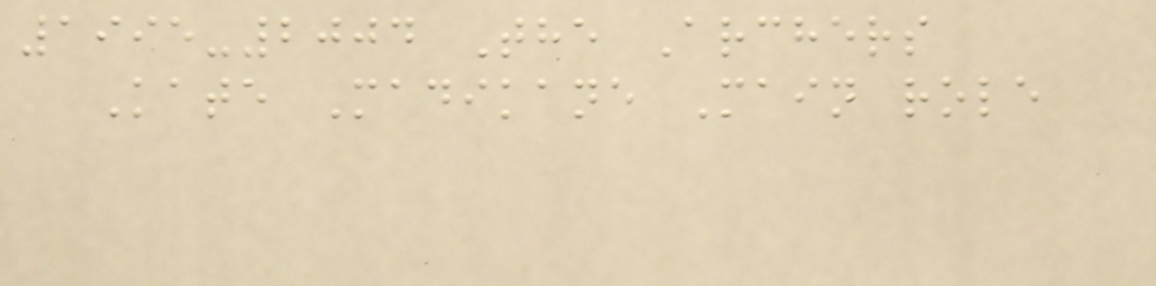1995-2004 The Archers
Kate Madikane Main role
